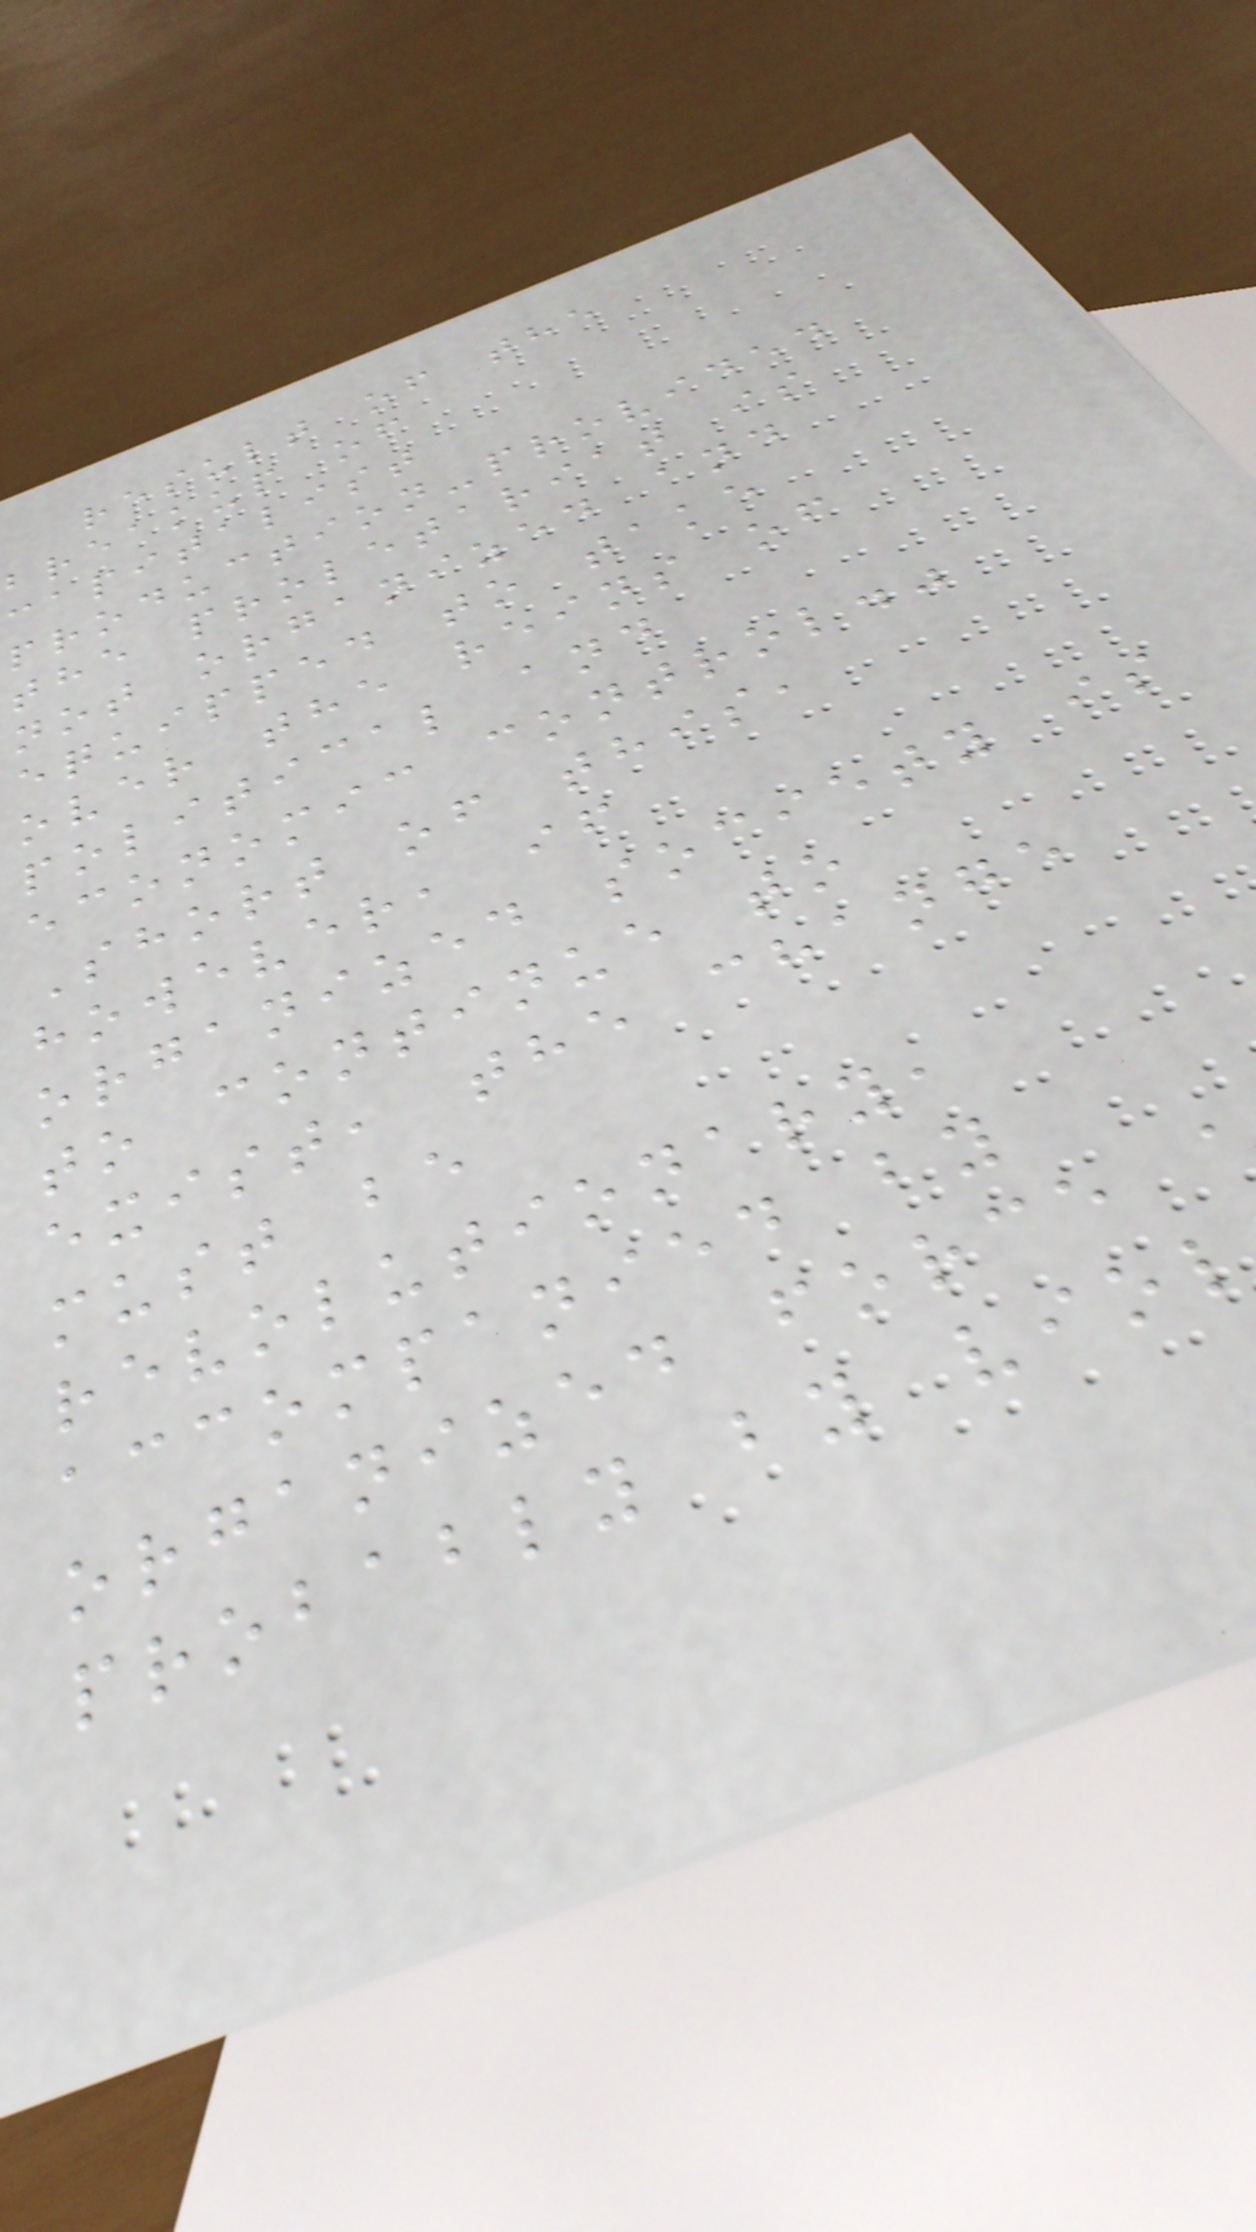result of the
breakup of
capitalist
production-provided
the proletariat is
not organized and
equipped to take
over the reins of
political and
economic control."
Short of this,
however, if
organized society is
to continue to
exist, the change
must be
revolutionary,
accompanied by
organized force
probably by viol
